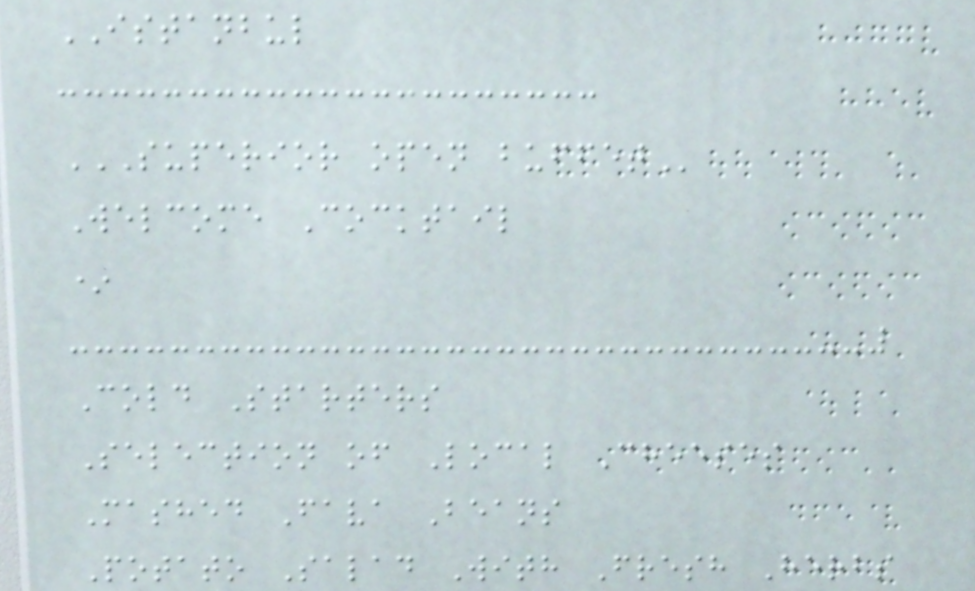ISTANBUL
SUPERIOR OPEN BUFFET
Welcome Cocktail
*
Cold Starters
Selection of Local Cheeses
Mashed Fava Beans
Potato Salad With Fresh Herbs
